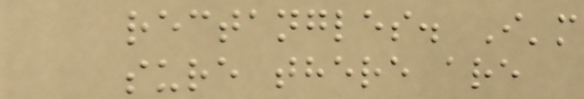rectangles. I'm
sure there are
